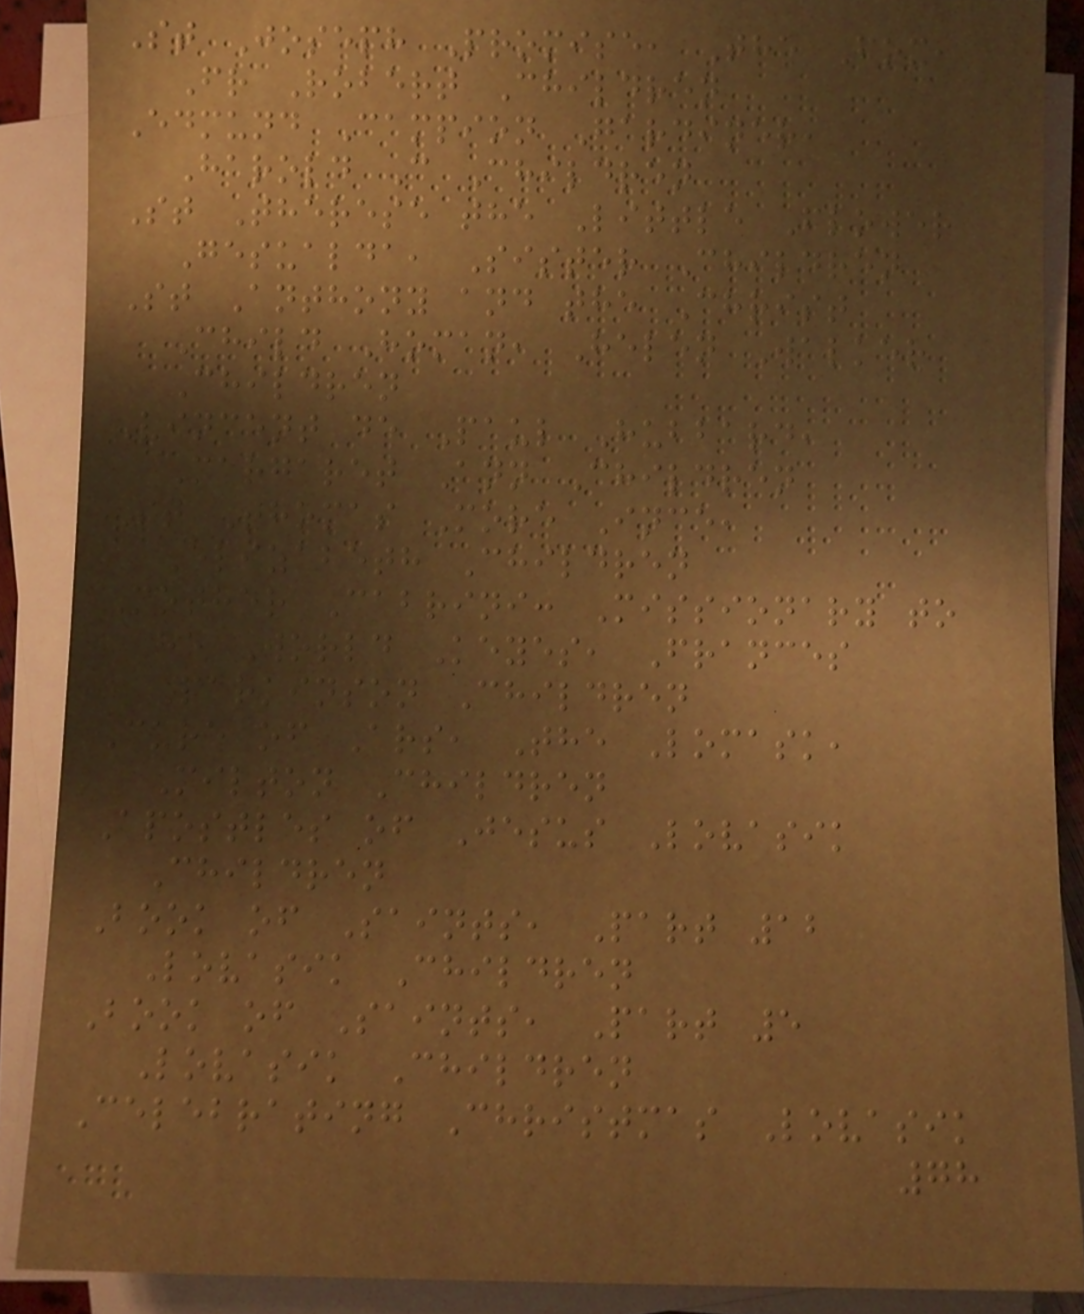St Joseph Promise, The Fox,
Fr Robert Children
Edmund Campion Gardiner,
Harold C Children
St Therese the Little Flower
Gesualda, Sister Children
St Anthony and the Christ
Child Homan, Helen Walker
Children
Vincent de Paul Hubbard,
Margaret Ann Children
St Thomas More Ince,
Elizabeth Children
Mother Cabrini: Missionary to
he World Keyes, Frances
Parkinson Children
Cure of Ars, The Lomask,
Milton Children
Apostles of Jesus Lovasik
Children
Book of Saints, Part 12
Lovasik Children
Book of Saints, Part 5
Lovasik Children
Celebrating Christmas Lovasik
78
